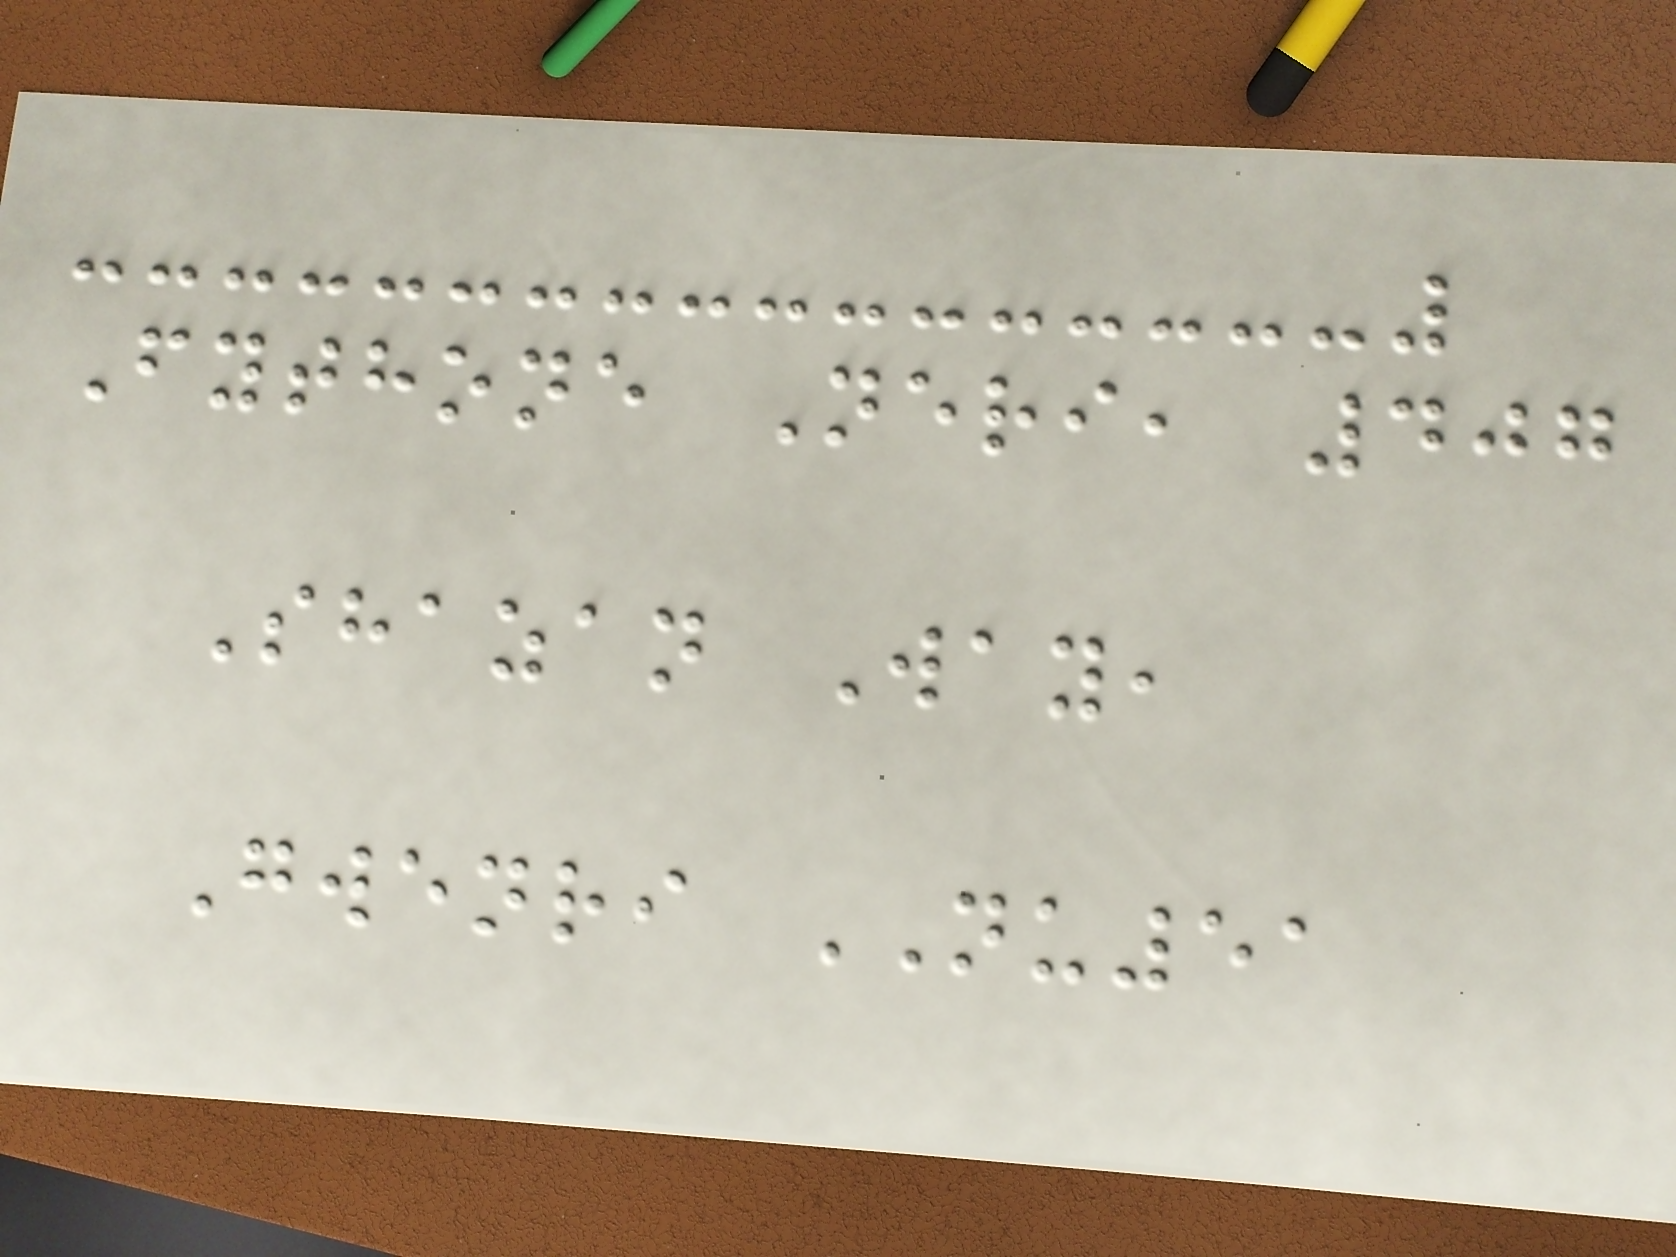Fythone Neri, 407
Shazan Way,
Gwenri NU51
